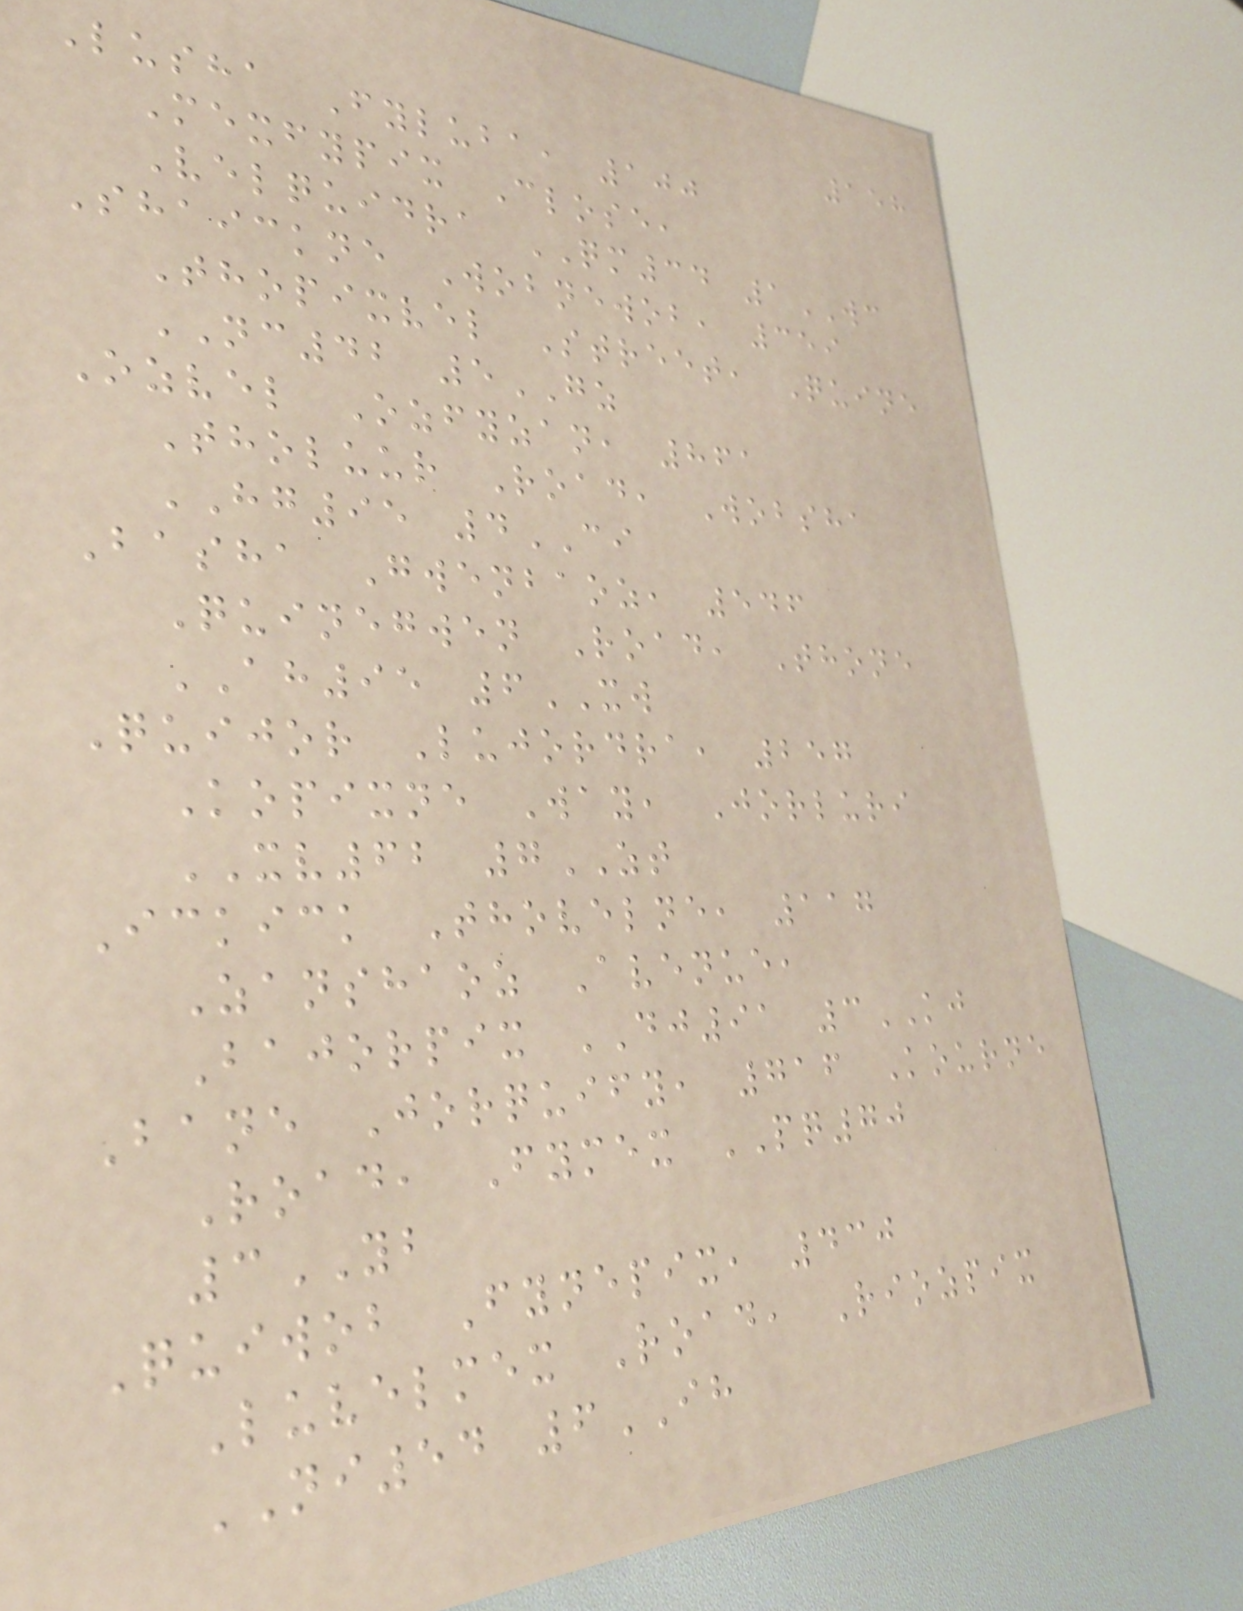158
Lusha Fyluba, 100
Mexfypix Close,
Velquidra QM34 1WC
Shaickne Wobnewob, 359
Thopixvel Street, Quine
NC42 5GZ
Ozvel Ozfyzan, 861
Tholuur Road, Wobsha
HG95 4CI
Basha Gwenbaoz, 546
Quinegwen Road, Thone
AH95 6XW
Quijor Lujordra, 257
Kopixne Way, Jorluri
XV62 7ZT
Ickick Thovelne, 117
Zanshaoz Avenue,
Bajorpix DJ91 3KJ
Bane Jorquify, 716 Kourne
Road, Fymex PQ70
3YB
Quiwob Fynepix, 430
Luvelmex Road, Riozpix
NI54 6IH
